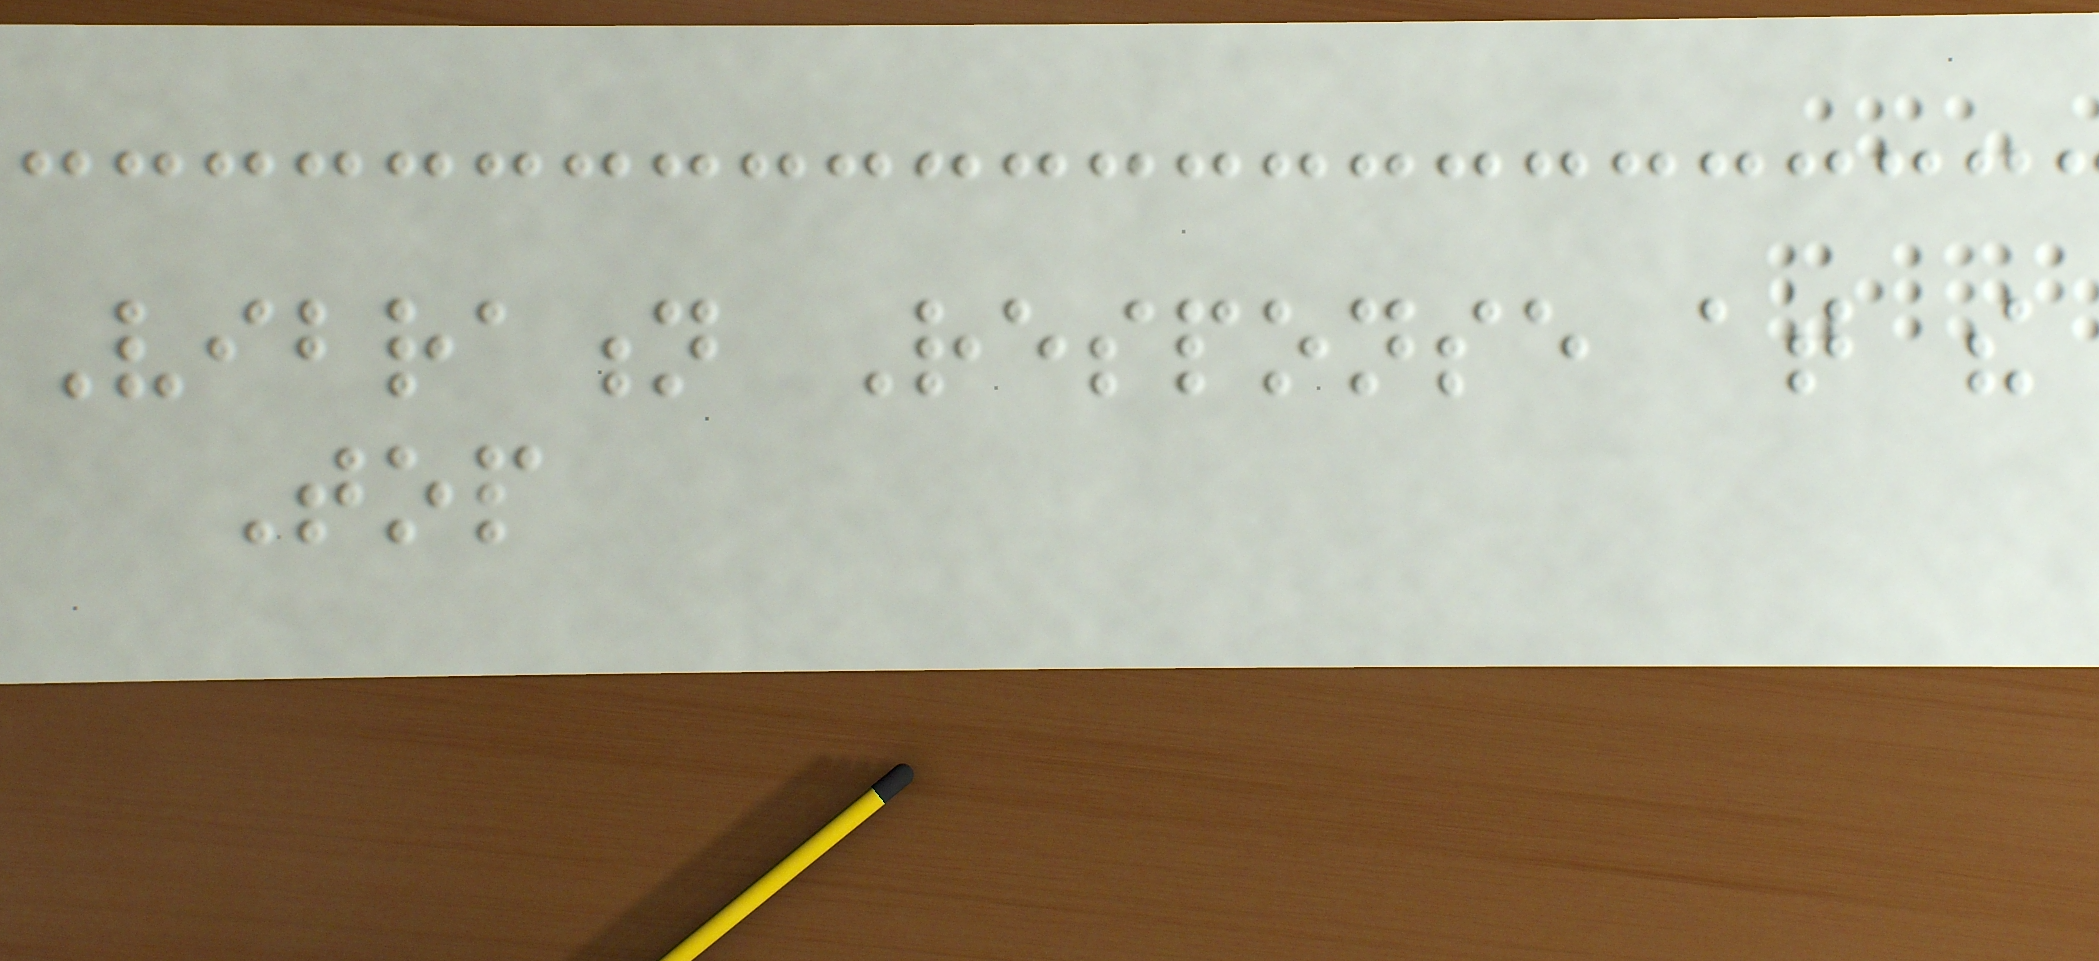Vibration Response at the
Top
